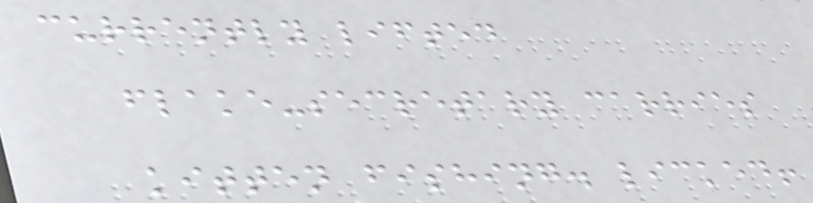currently lifted
flake-secretary carries
kitten fishing. licked!
